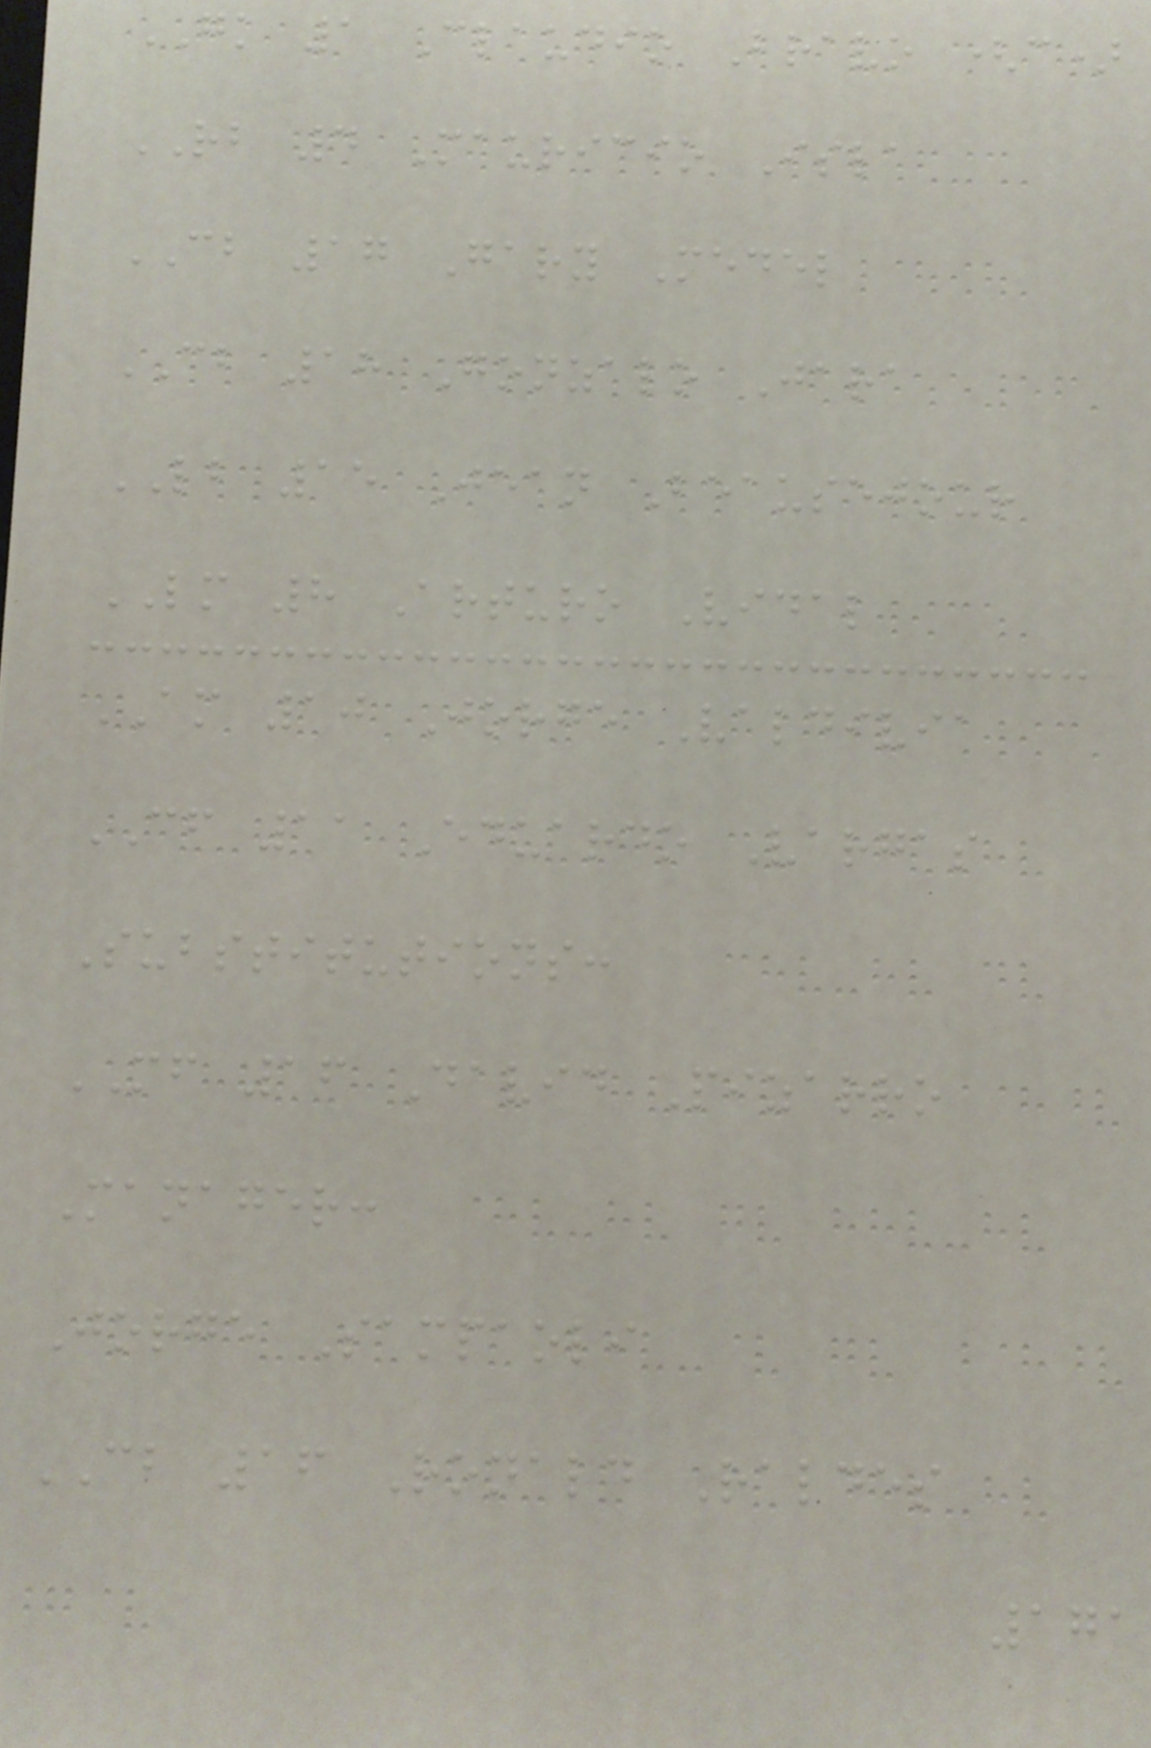GK 1 Claudio Bravo (c)
RB 4 Mauricio Isla
CB 17 Gary Medel
CB 18 Gonzalo Jara
LB 15 Jean Beausejour
LM 8 Arturo Vidal
AM 10 Jorge Valdivia
CF 11 Eduardo Vargas
Substitutions:
MF 16 David Pizarro
Manager:
Jorge Sampaoli
CB 16 Ronald Raldes
171
